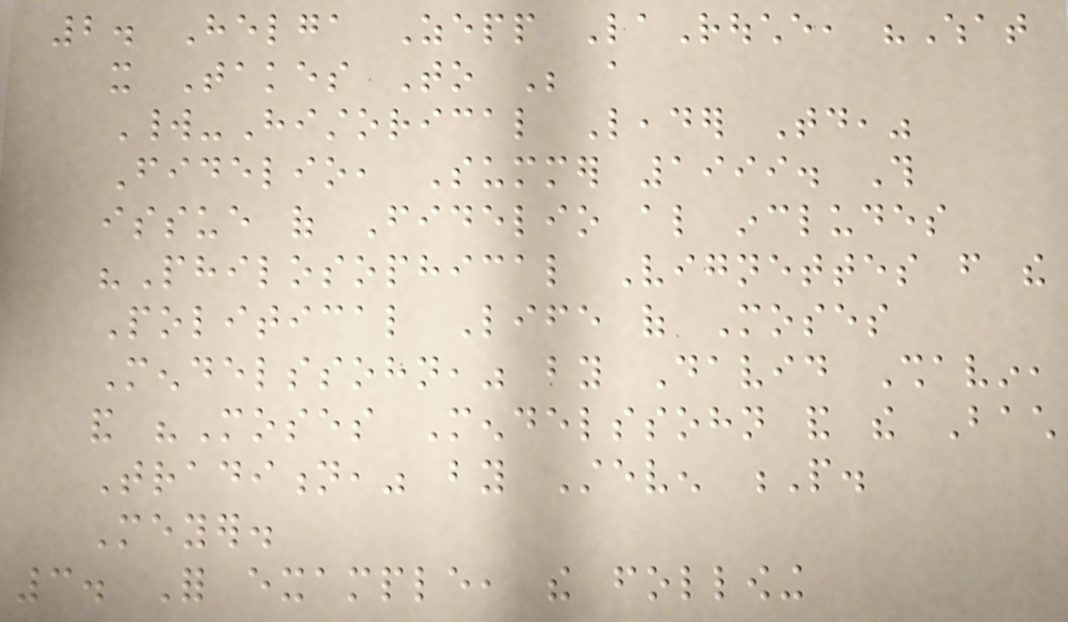2. Helga Zepp LaRouche, "What
it Takes To Be a
World-Historical Leader Today,"
Fidelio, Summer 1999. This
issue of Fidelio also includes
"Philosophical Vignettes from the
Political Life of Moses
Mendelssohn," by David Shavin,
and "Moses Mendelssohn and the Bach
Tradition," by Steven P.
Meyer.
3. For example, the following
